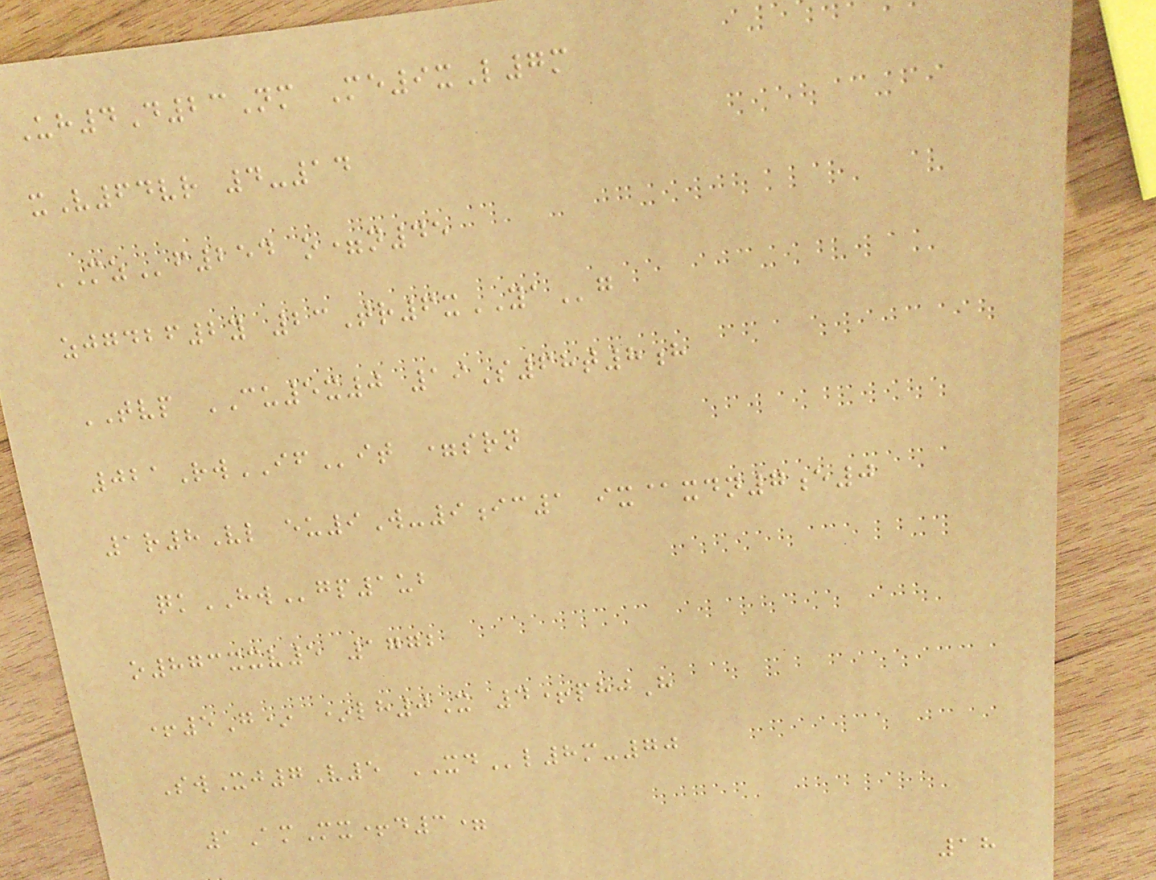Uh4D23Nm Me9xL7m
xV64vr 4-14
MZf254 o=n45
zjgdbf2y 23Tr6xYAg
TVP CU5x0 19S68t8h
021RwIFit =srn
1r8Vl eu9W-9ic1 ix@xdn7e0
qkHWgp1ub
o873xxv5 1772
+5G* *lh0X 4+phjH
SwXj7V5 XDl8m-70
1AmMx+d3=
18
